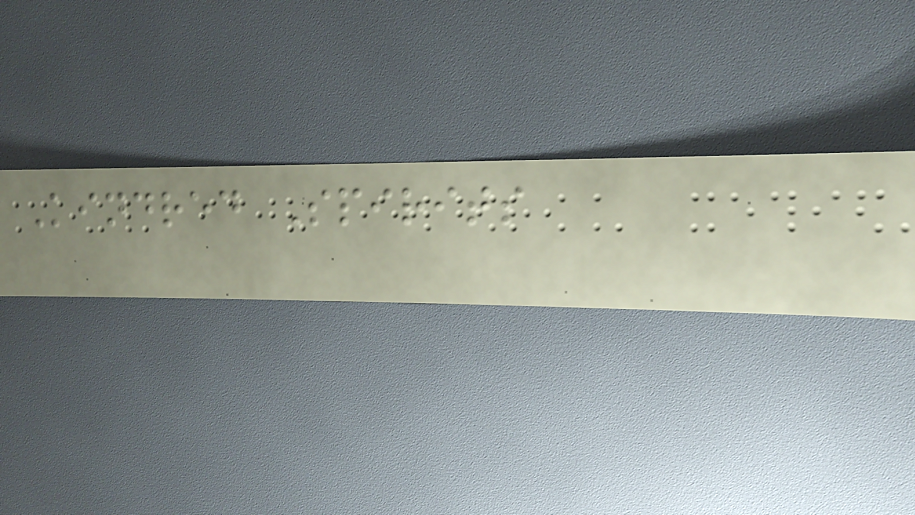Kindred Spirits
